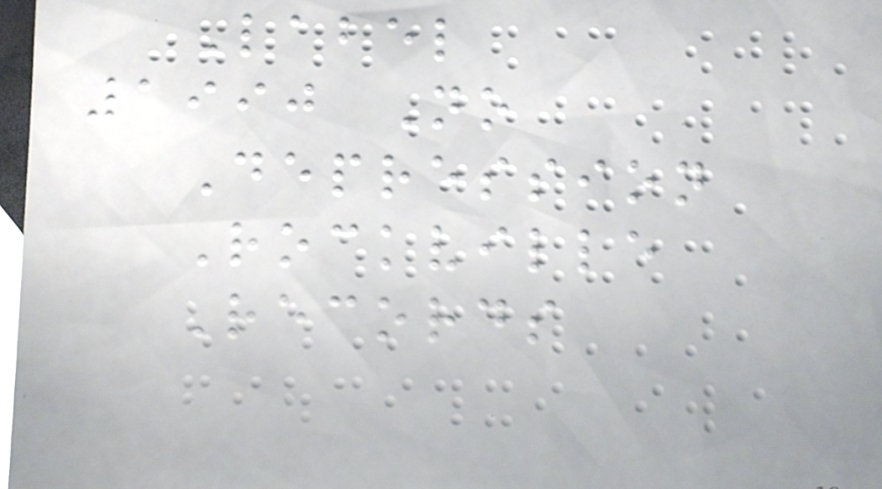Label
1990 No
Depression
Rockville
Records
